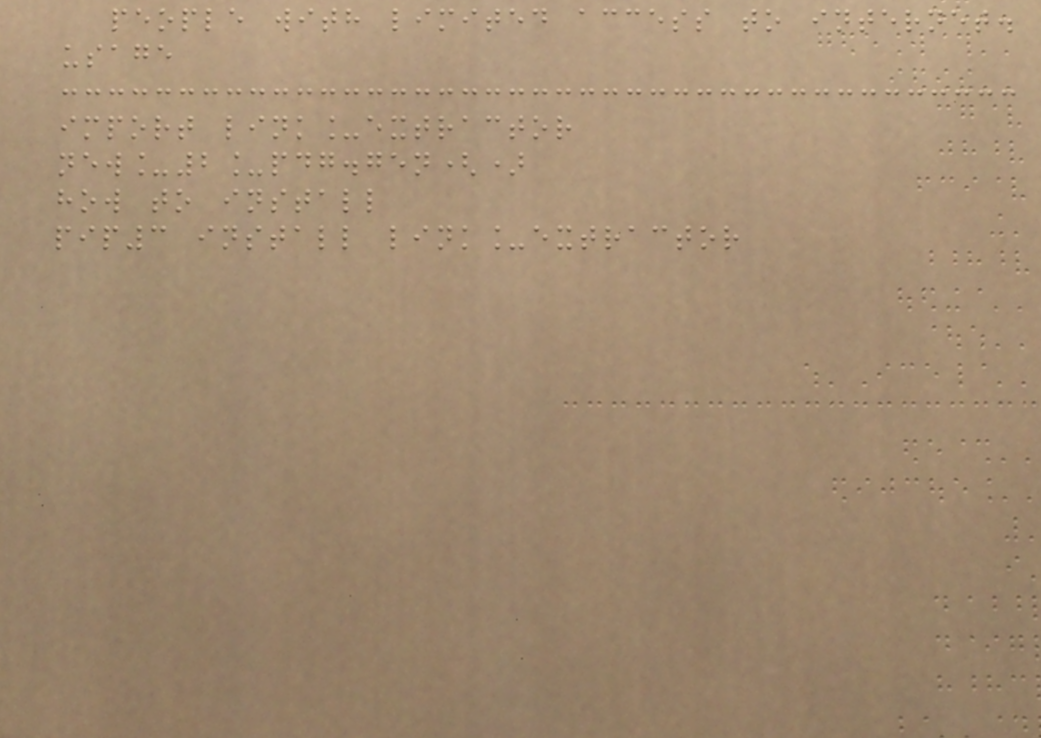people with limited access to internet.
usage
import link_extractor
new_2_pdg.gen()
how to install
pip3 install link_extractor
